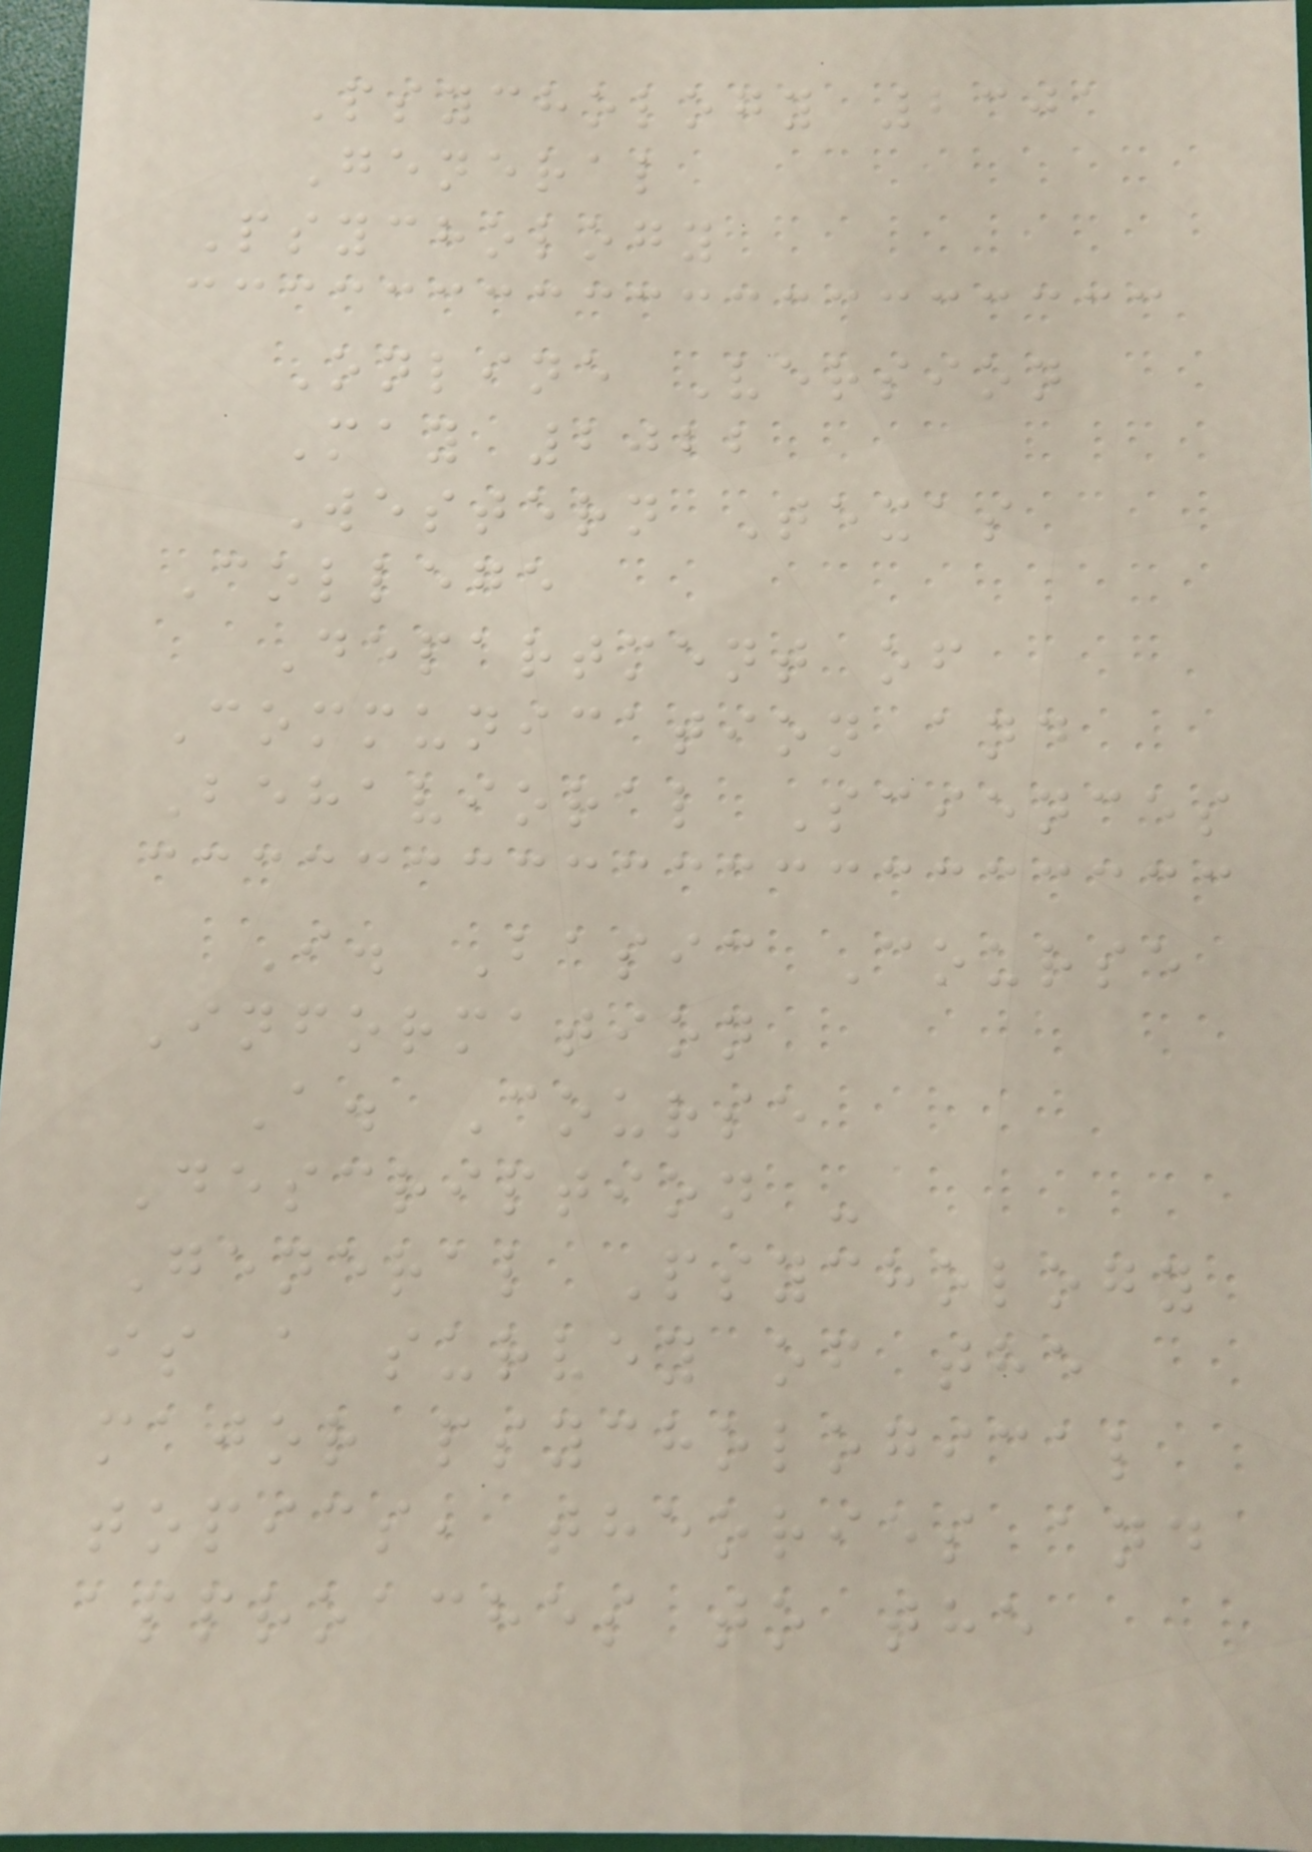Psychology 2301
General
Psychology
Online Version
May 2022
Western Texas
College
Department of
Communication and
Behavioral Sciences
I. Basic Course
Information
A. Course
Description -
General Psychology
is a survey of the
major psychological
topics, theories and
approaches to the
